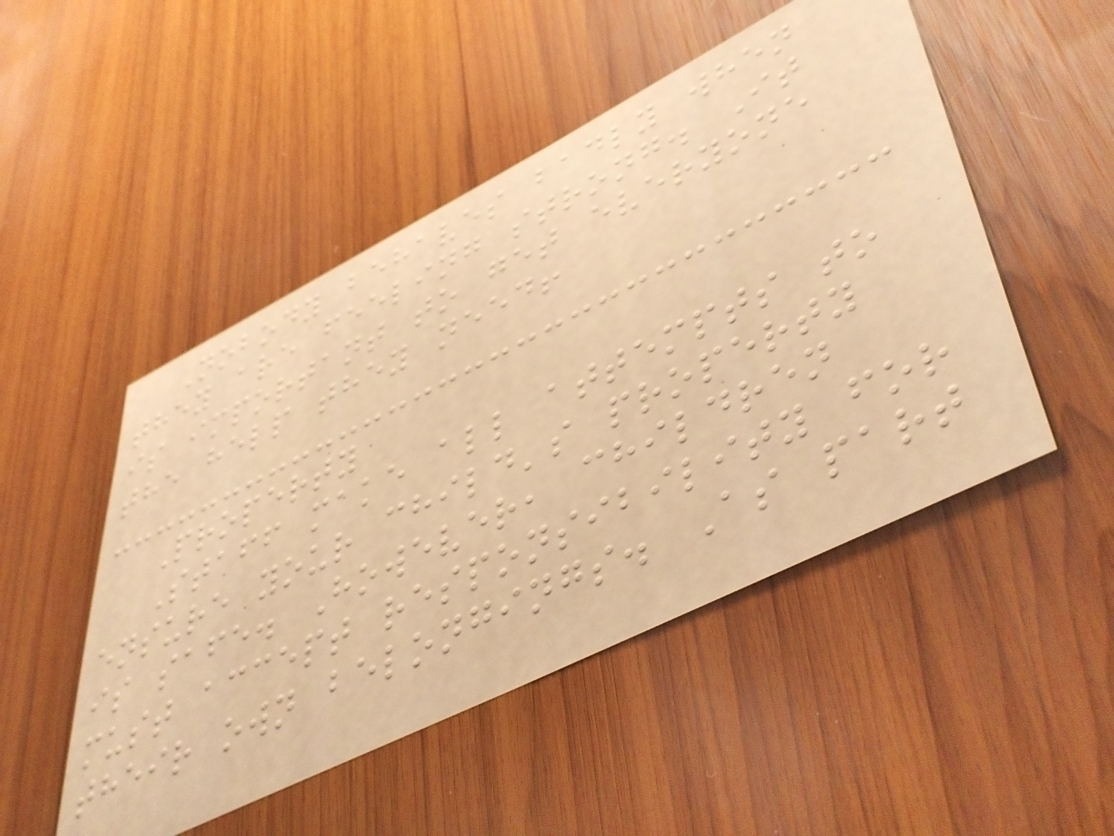Nobody behaves badly when
they are feeling strong. It
is important to get everyone
the help they need!
Property
Staff make all attempts to
ensure your child's property
is safe. However, children
must accept responsibility for
their own belongings. As part
